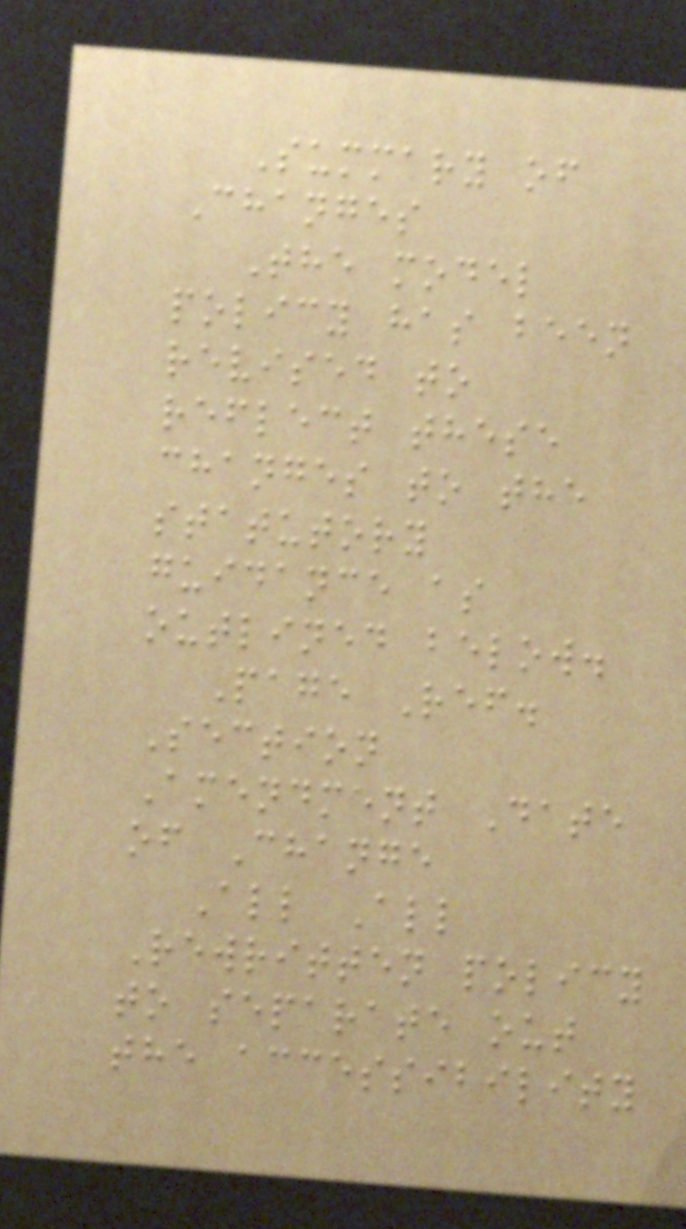Summary of
Changes
The model
policy has been
revised to
reflect these
changes to the
statutory
guidance as
outlined below.
Page Ref.
Section
Amendment Date
of Change
All All
Rewritten policy
to separate out
the accessibility
